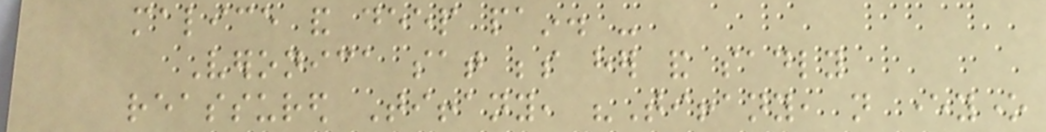malice and deep pain. -
Veronica sat beside her and sadly
reassured Tiffany, "Tiffany, not everyone
